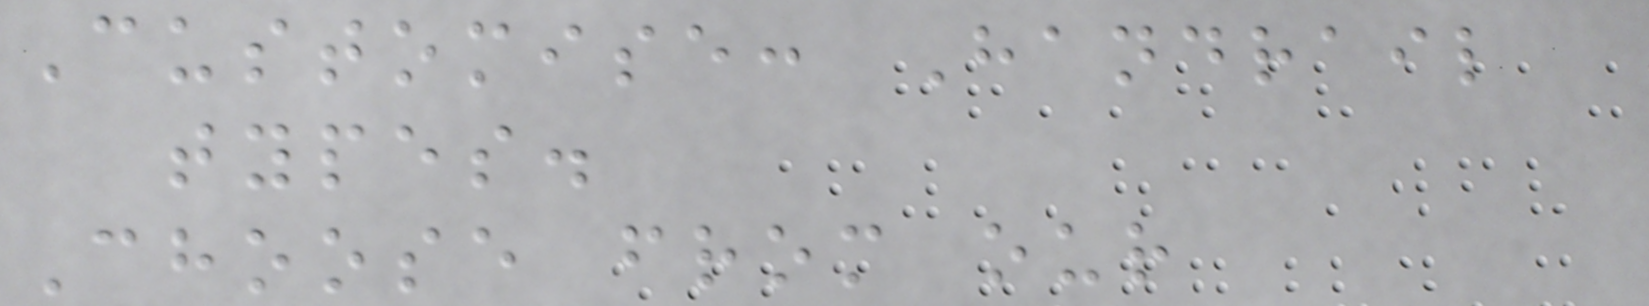Customise: Handrail
types.
Choose from our
